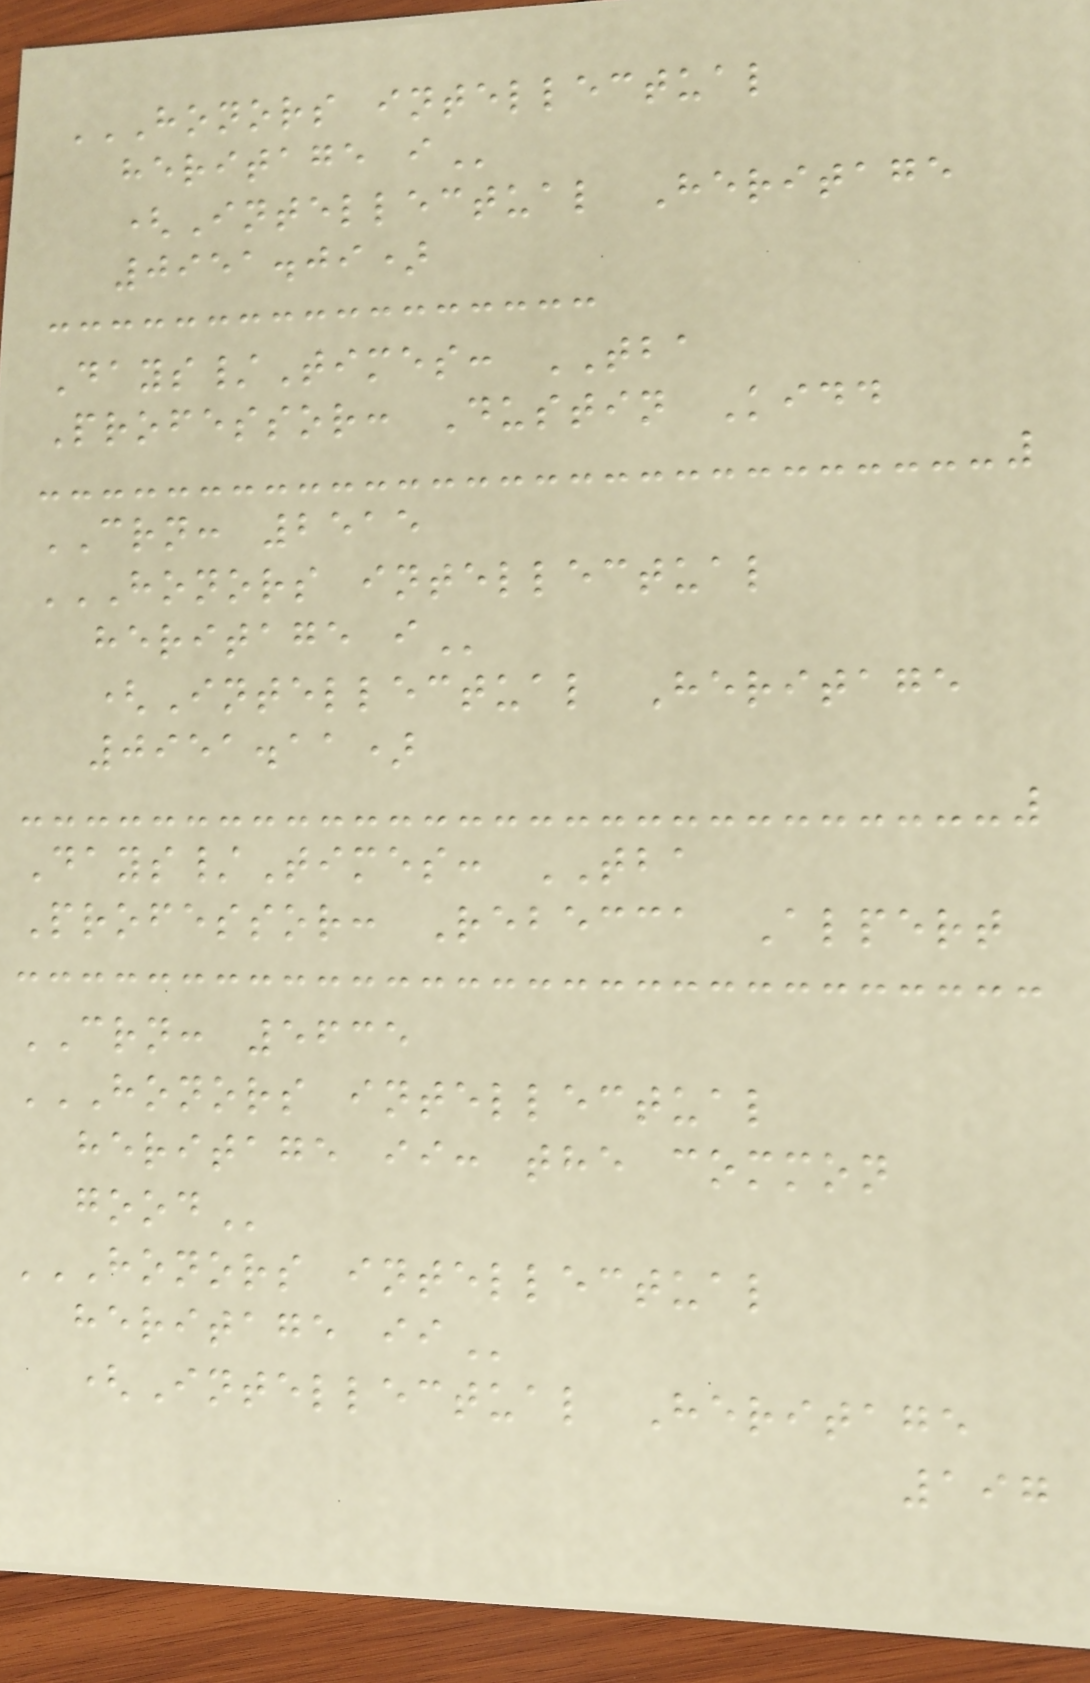HONORS INTELLECTUAL
HERITAGE I
(Intellectual Heritage
0951.09)
Days/Times: TBA
Professor: Dustin Kidd
CRN: 2515
HONORS INTELLECTUAL
HERITAGE I
(Intellectual Heritage
0951.11)
Days/Times: TBA
Professor: Rebecca Alpert
CRN: 5635
HONORS INTELLECTUAL
HERITAGE II: THE COMMON
GOOD
HONORS INTELLECTUAL
HERITAGE II
(Intellectual Heritage
197
